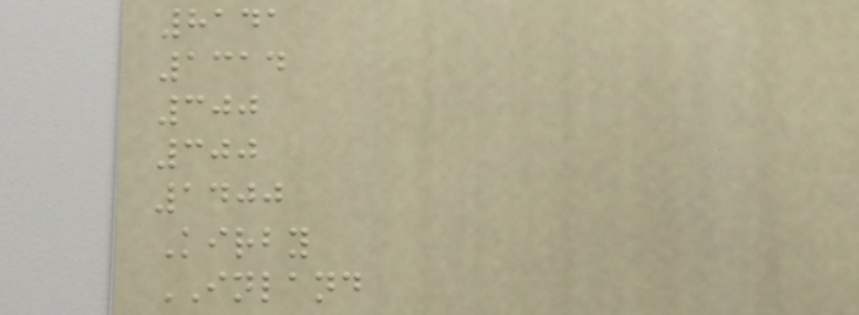8141
1314
300
300
1400
Kirby
INLAND
